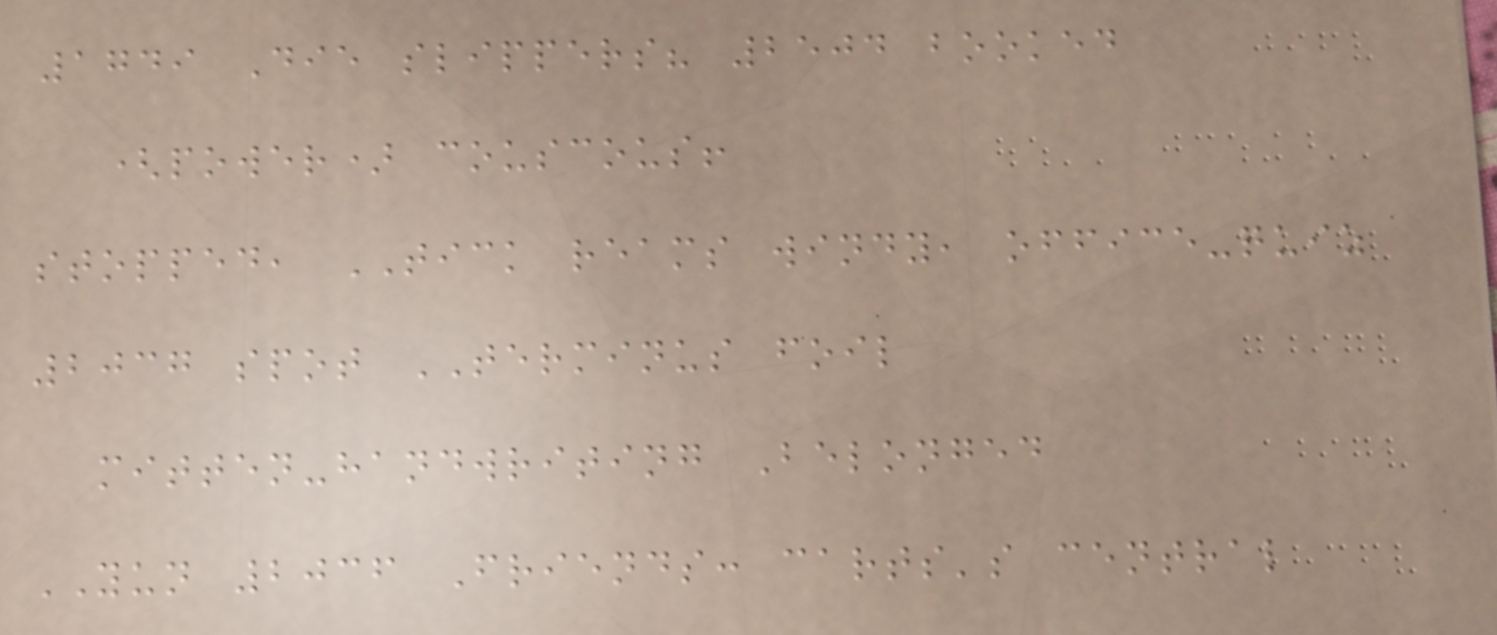1749 Die slippers? 2504 booked
(power) couscous!
stopped, TICK reams windy, office-quiz
2037 spot TERMINUS foil
mitten-handwriting Belonged
YUN 2036 Friends: carts's central
